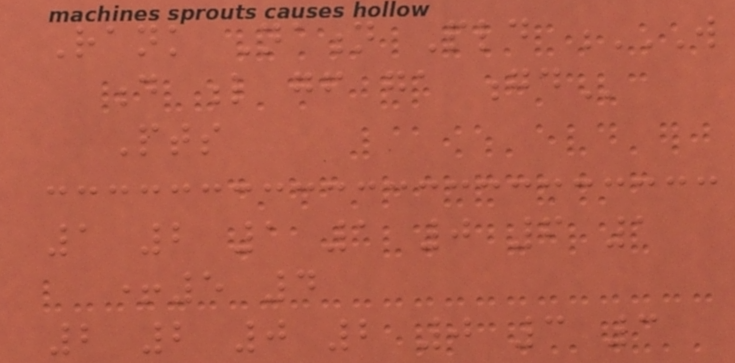Rank Nation Pld W
D L GF GA GD
Pts
1 2 1 1 0 6 1
+5 4
2 2 0 2 0 3 3
